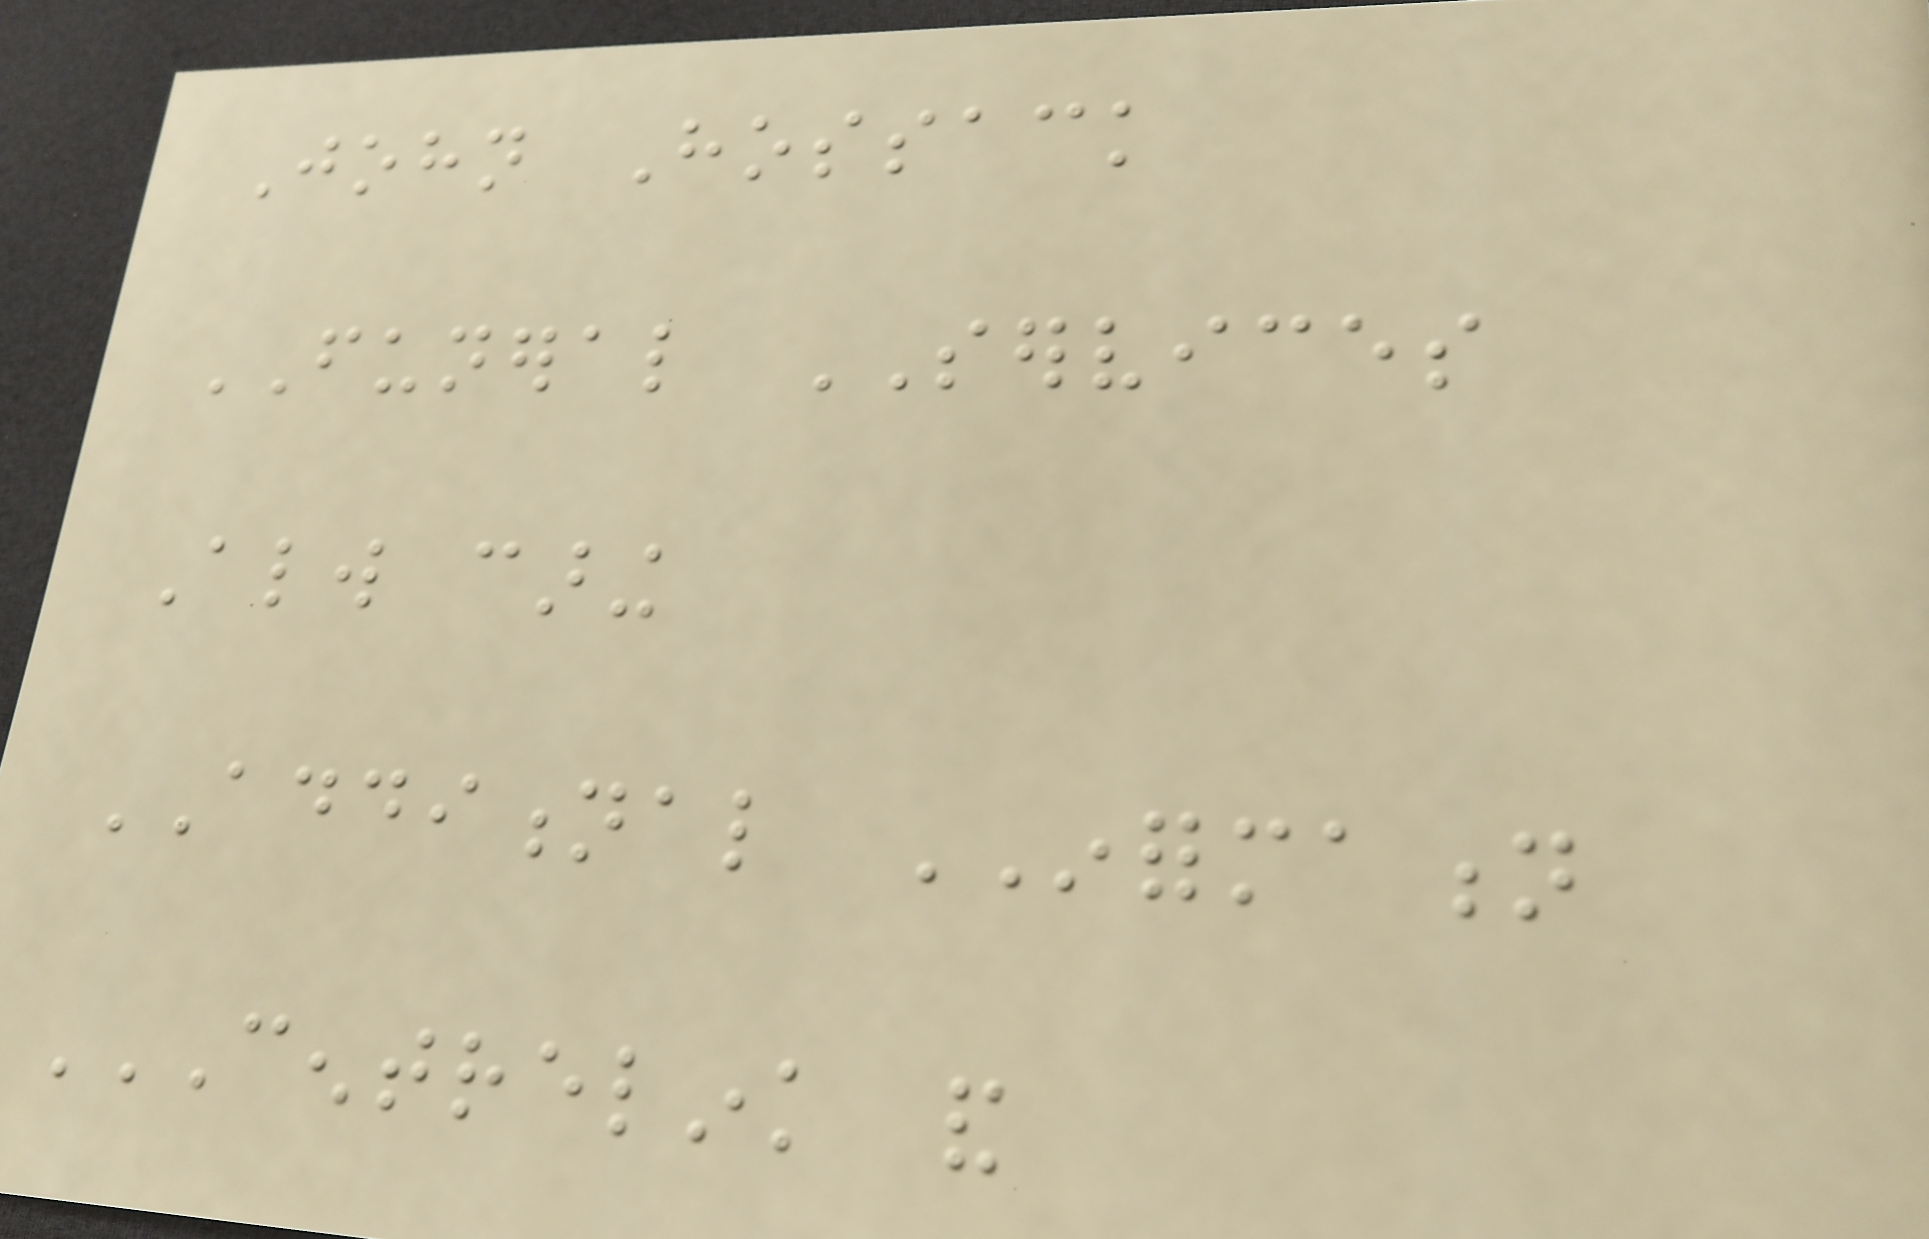John Hossack
FUNERAL SERVICES
Always caring
ADDITIONAL INFORMATION
CENTRELINK AND
